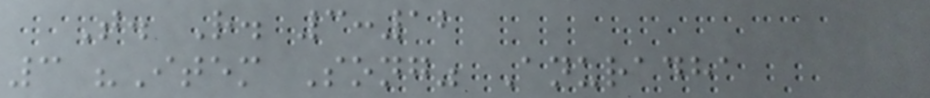T. R. 3:12
3 "Item Song" Anuradha
